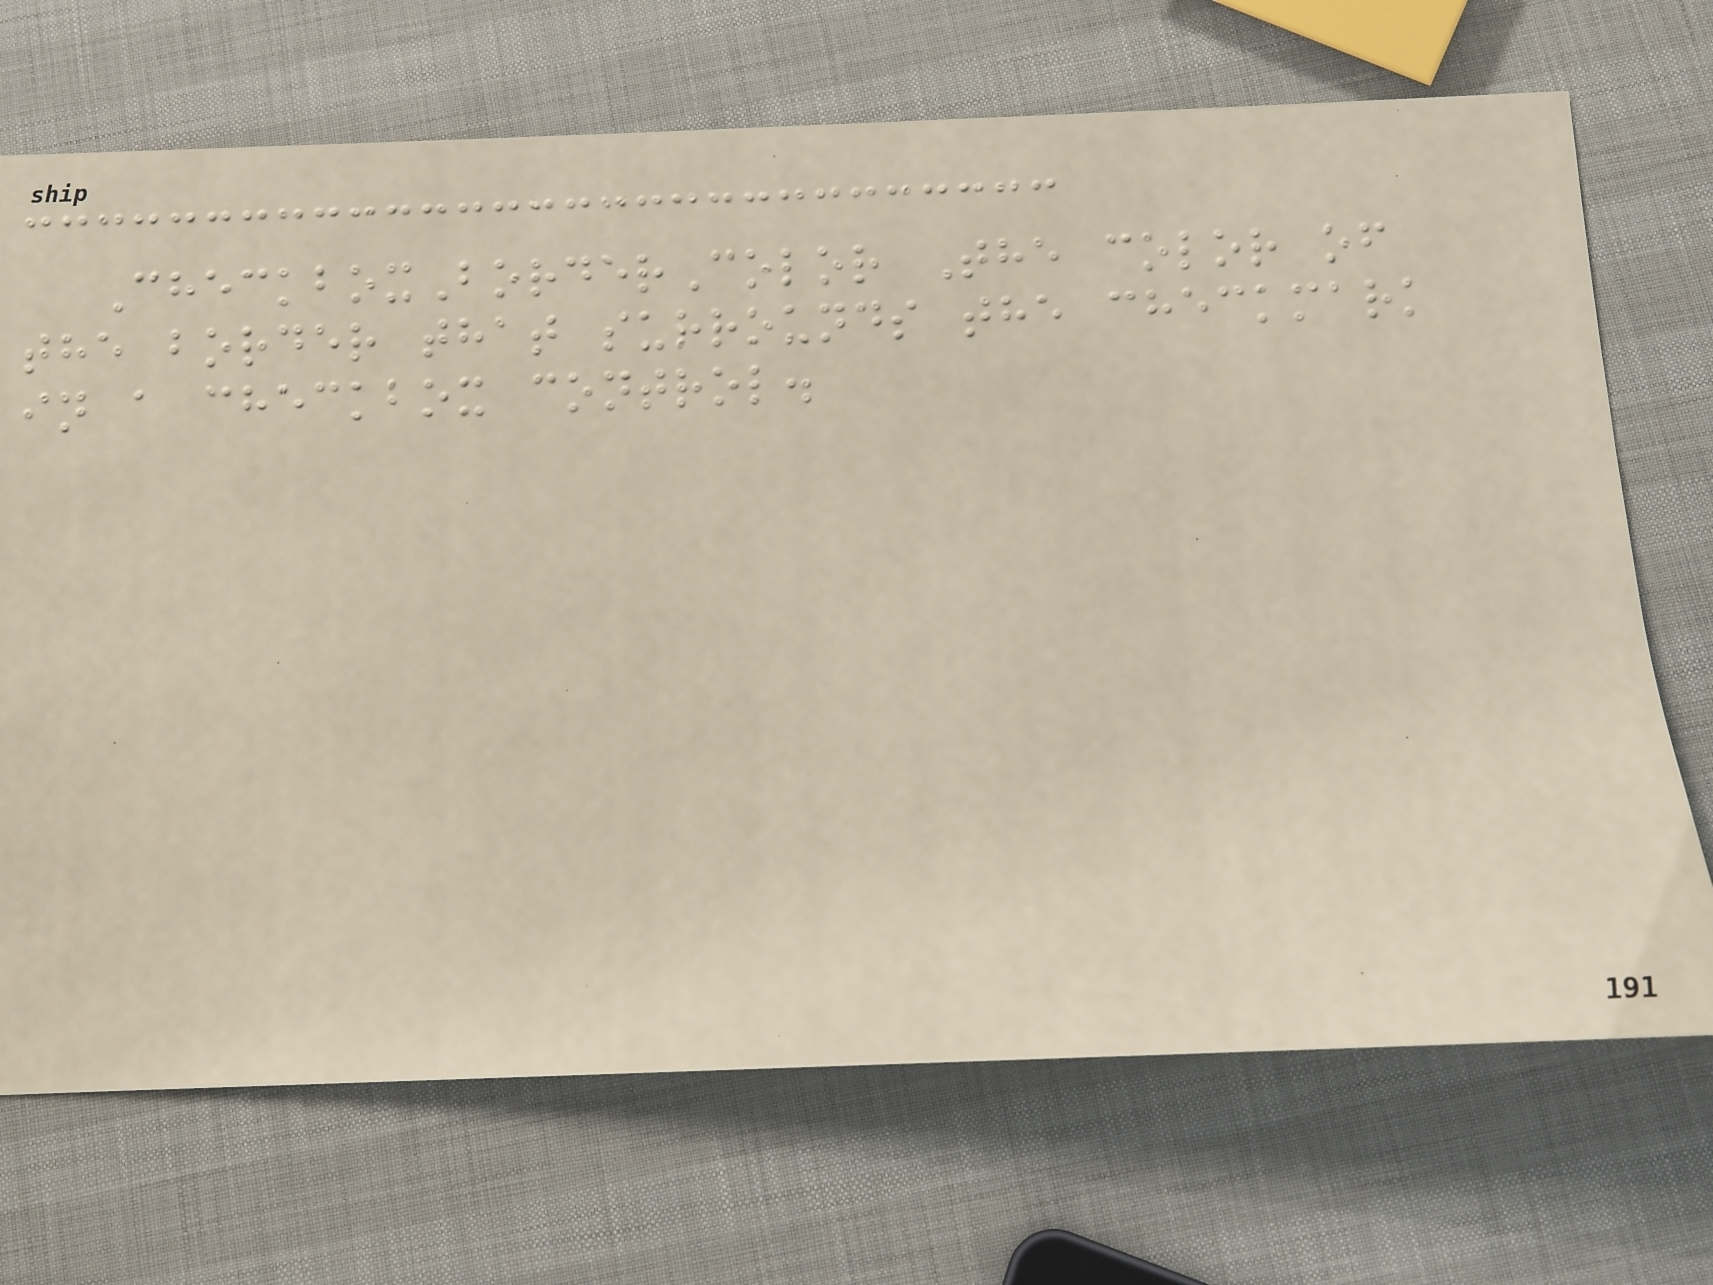CheckboxBorderColor The color of
the border that surrounds the checkmark
in a checkbox control.
